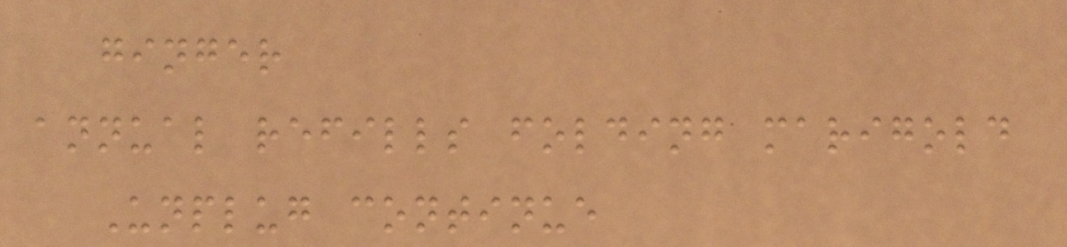ginger
annual refills folding marigold
Unplug continue
